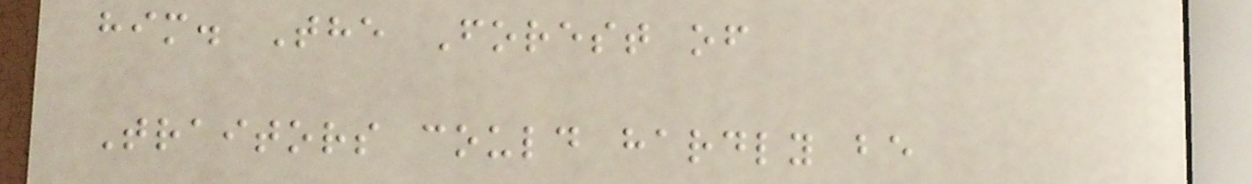him. The Forest of
Traitors could hardly be
